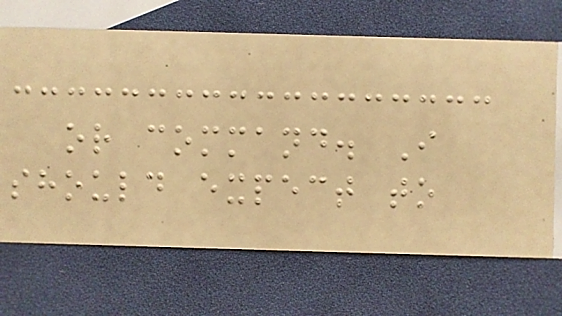or command. I
should expect to
